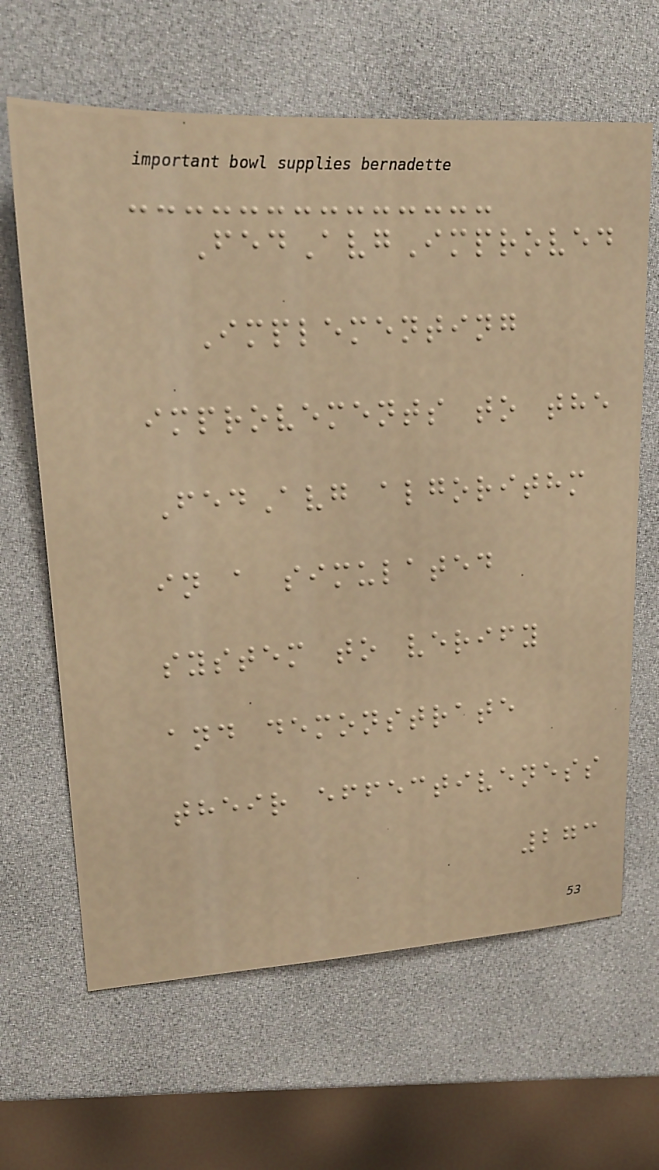FedAvgImproved
Implementing
improvements to the
FedAvg algorithm
in a simulated
system to verify
and demonstrate
their effectiveness
273
